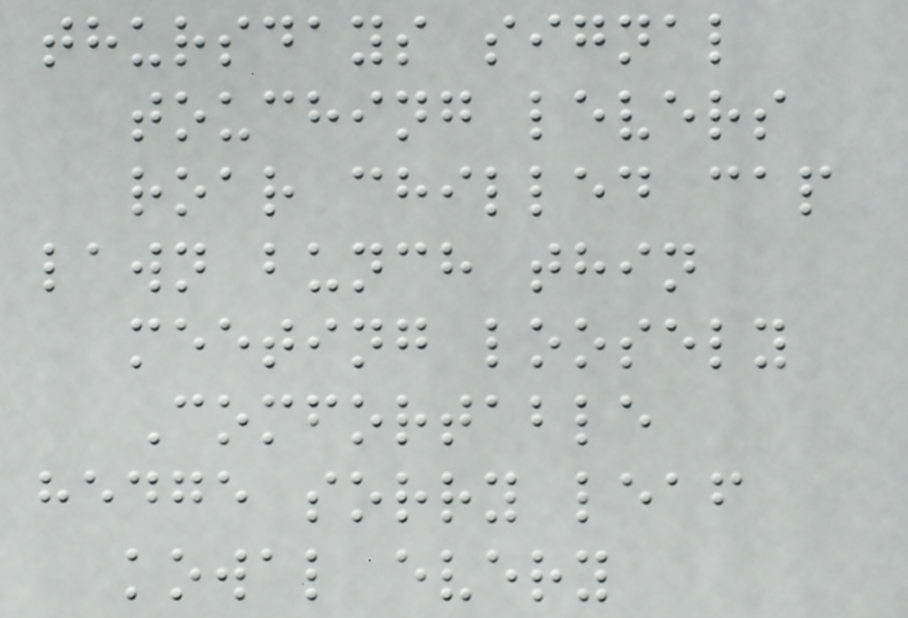thursdays signal
touching levers
roar chilled cap
lawn bunch thin
meeting loosely
Comfortable
hedge sorry leaf
kowal every
